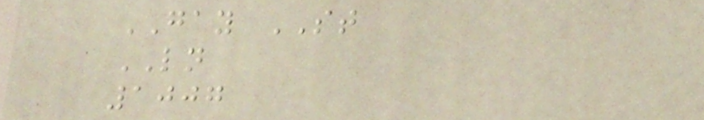GAY ST
LN
1007
